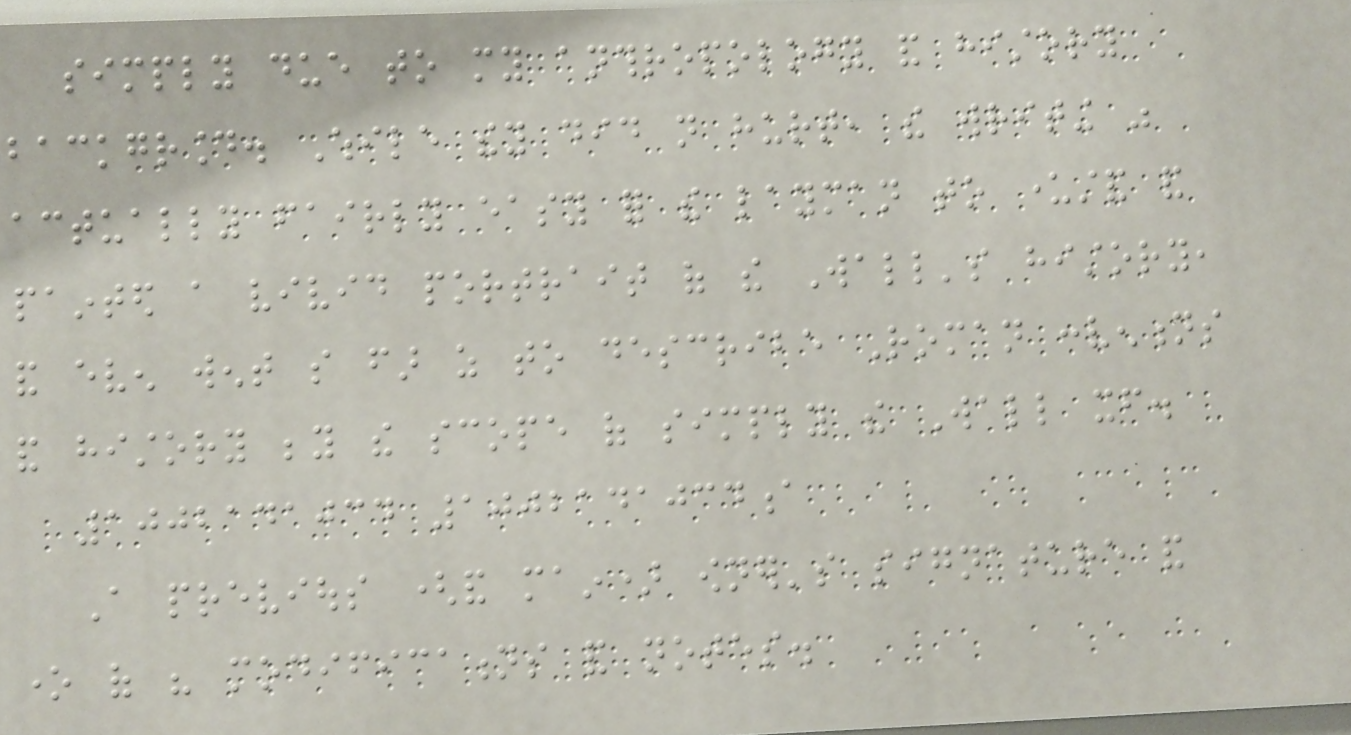simply due to my anthropology and history
background. While they did not hurt, the writing was
actually fairly easy for the layman to understand and
painted a vivid portrait of the Wall's history,
and even went so far as to describe Roman conventions
and history beyond the scope of simply the Wall itself.
1002141034 1002141034a
A previous (and main) owner's signature and
one of his modifications and notes.
